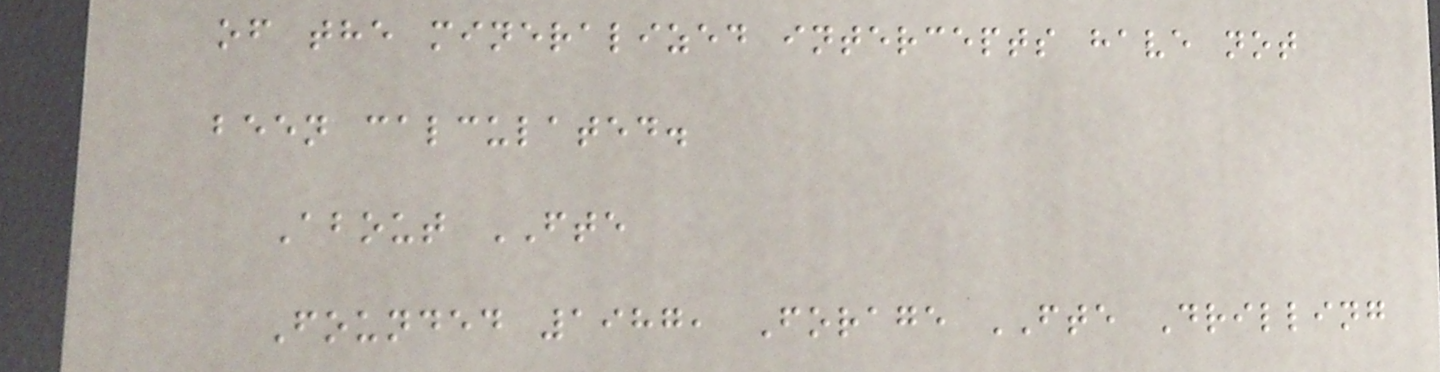of the mineralized intercepts have not
been calculated.
About FTE
Founded 1987, Forage FTE Drilling
